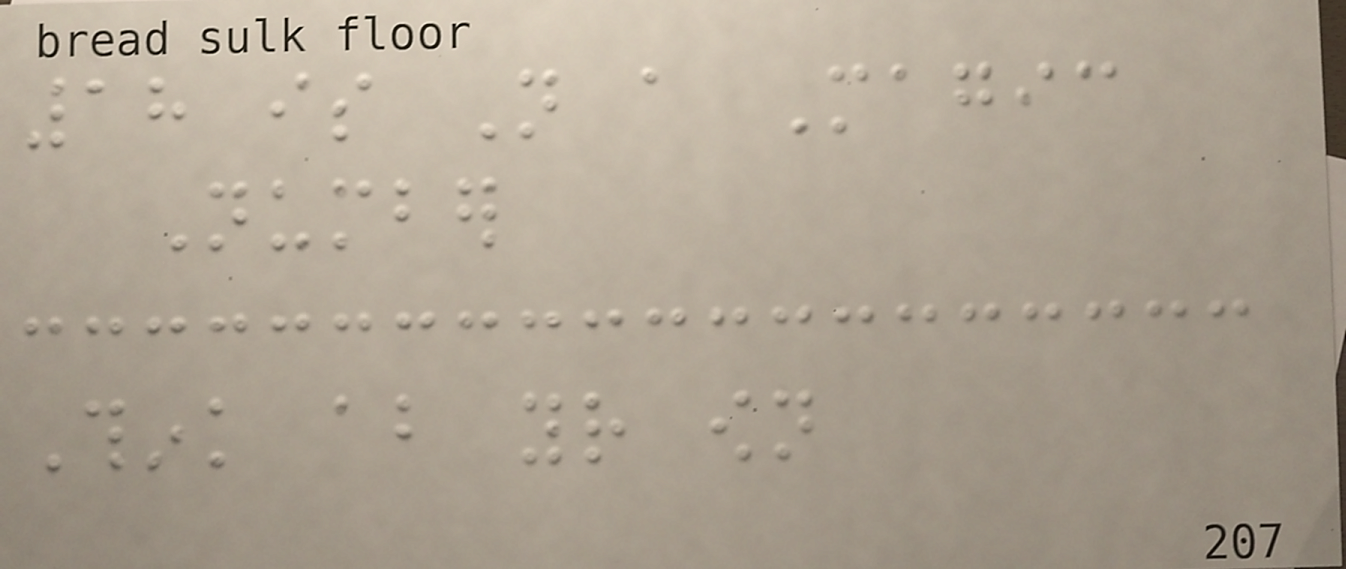18 is Not a Magic
Number
Think about your own
